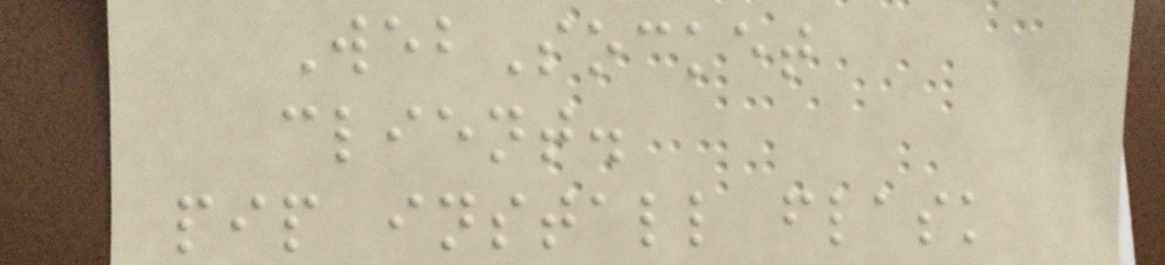WebSocket
client.
pip install flask
